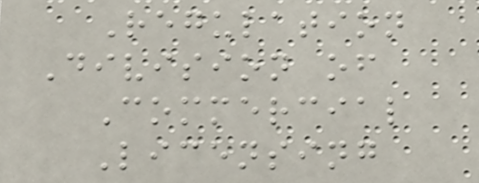Regulation
Division of
Commercial
Licensing
